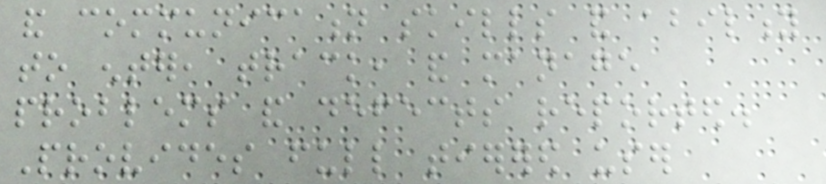and communication skills and ability
to enter, track, and manage
problems and defects reported.
Provides full tierered user
